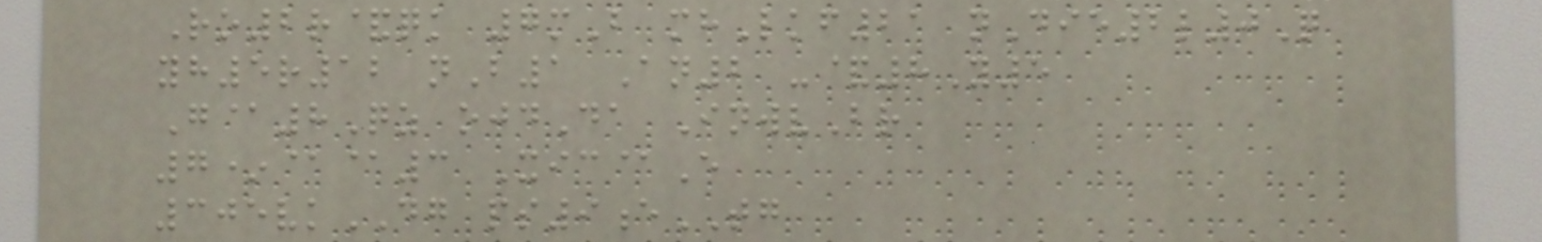Ro2r&qk 7mB mhLkf21 nDie2l0Q
yh5r12 nB1 An2 -&8Y5
G@8Qz ojdDa InwvBr
7*@@3 Xic@E
305vkDG ps9eTG
